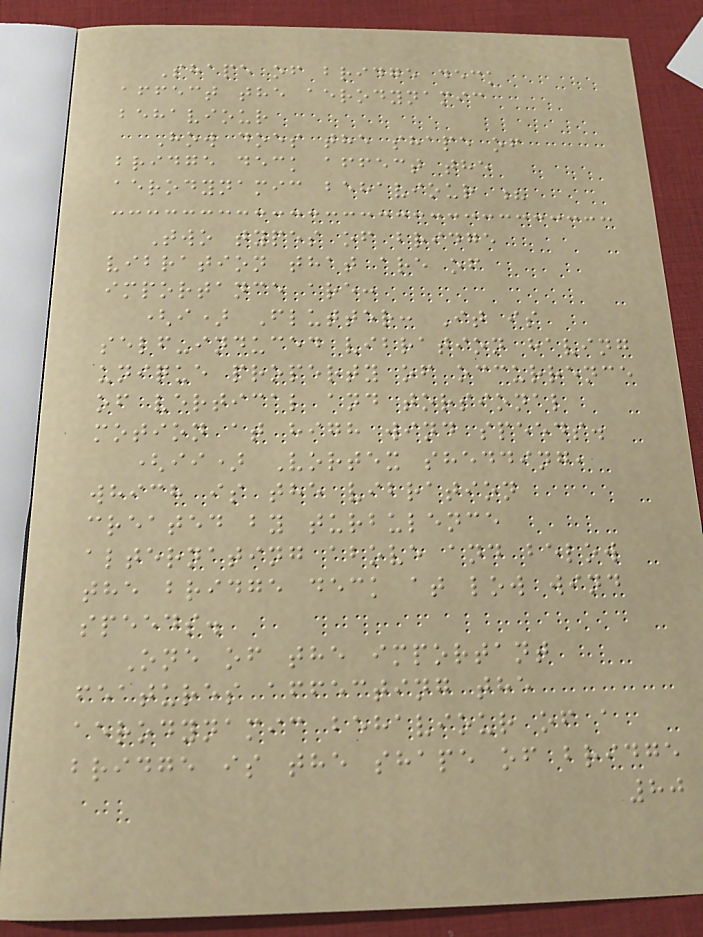Shape of bridge deck
affect the aerodynamic
behaviour
How does the shape of
bridge deck affect the
aerodynamic behaviour ?
Two types of bridge
vibration that are of
importance are:
(i) Flutter: It is
self-induced vibration having
unique property of occurrence
of vertical and torsional
motion at high wind speeds.
(ii) Vortex shedding,
which is the vibration
created by turbulence
alternating above and below
the bridge deck at low wind
speeds.
One of the important
features affecting the
aerodynamic behaviour of a
bridge is the shape of bridge
80
